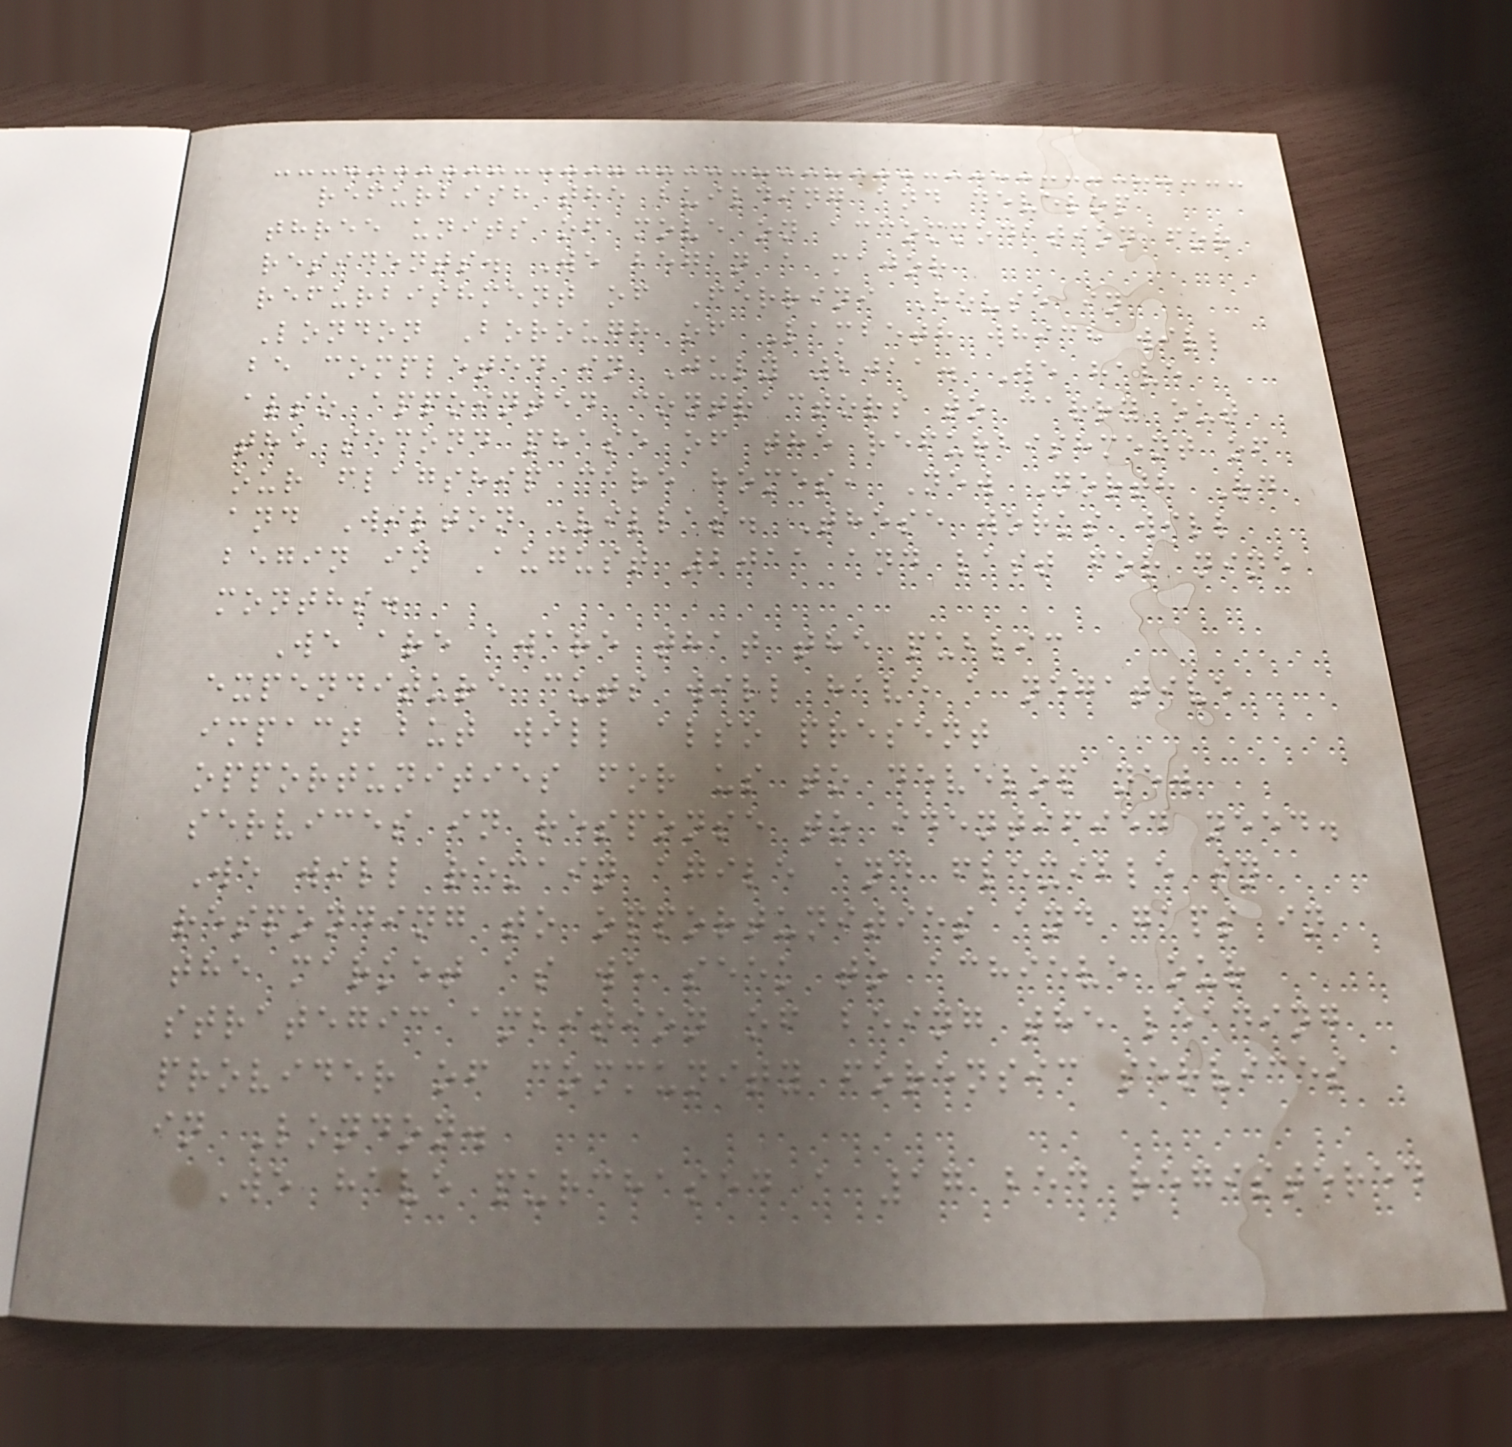refurbish the building and develop
three units of move on accommodation for
residents. We began a major
refurbishment of Ferrini House in
London Borough of Lambeth which will
be completed in July 2011. We have
also appointed contractors to carry out
the second phase of the refurbishment of
our flagship care homes, New North Rd
and Wilton Villas. These works will
begin in August 2011 and last for nine
months.
We are aware that the public
expenditure cuts will have a negative
impact but will also present
opportunities for us to develop new
services in response to identified need.
We will remain agile and flexible in
responding to opportunities and gaps in
the market as we seek to achieve our
strategic ambition of being the leading
provider of community forensic services
in London.
We have purchased a 17 bed registered
